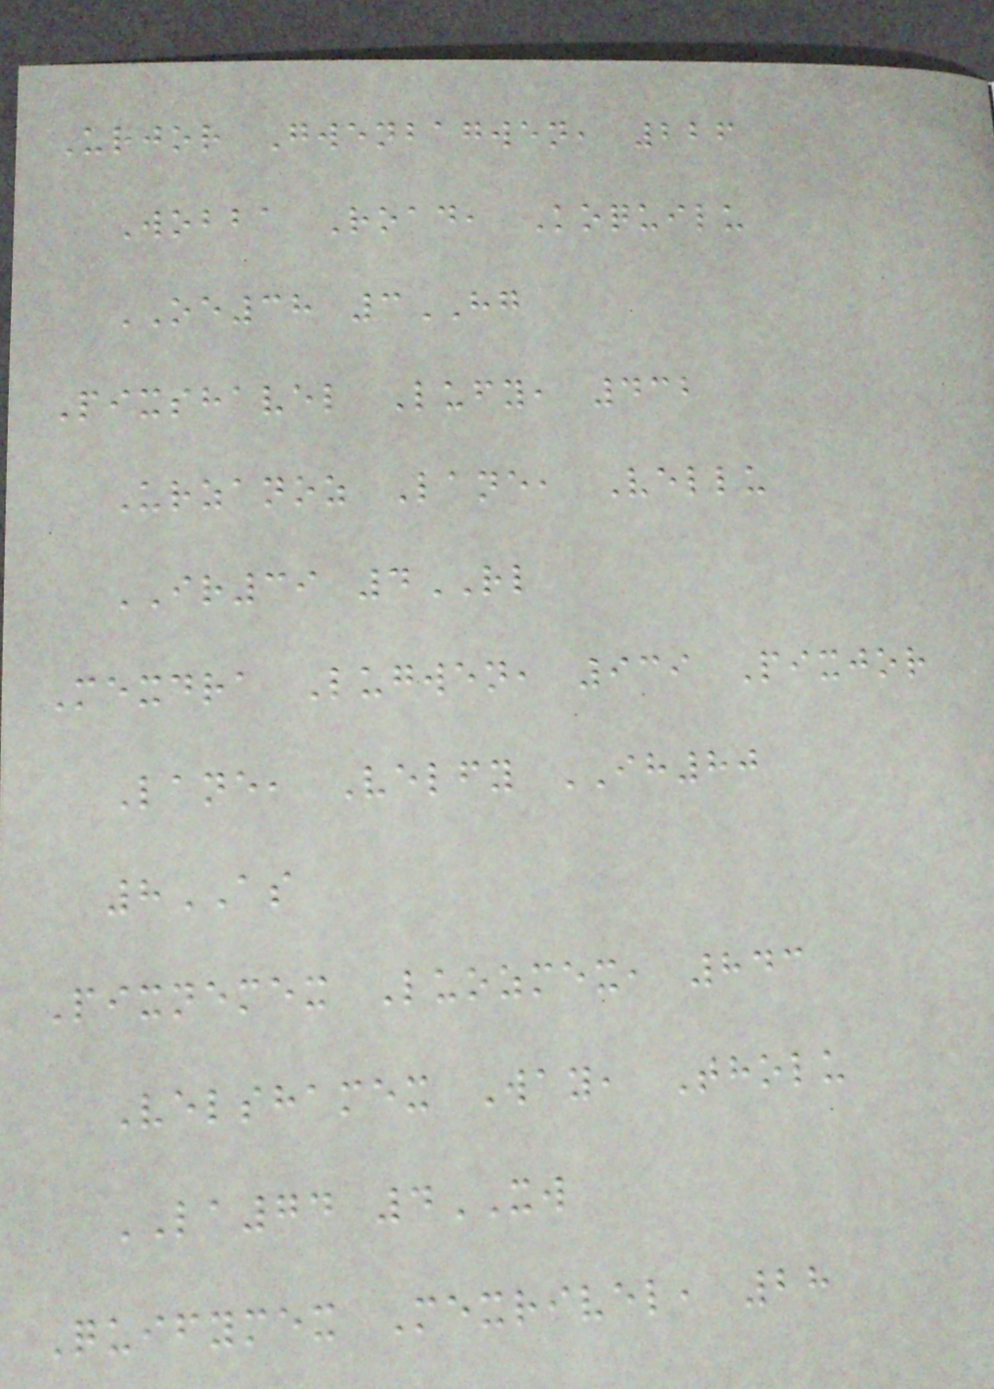Urjor Gwenbagwen, 226
Wobba Road, Koquilu
OE38 3HG
Pixshavel Lufy, 432
Urzanoz Lane, Vellu
IR39 4RL
Mexdra Lugwen, 939 Pixjor
Lane, Velfy IH80
8AS
Pixnemex Luozmex, 843
Velshamex Way, Tholu
LA74 4XW
Quifymex Mexrivel, 28
